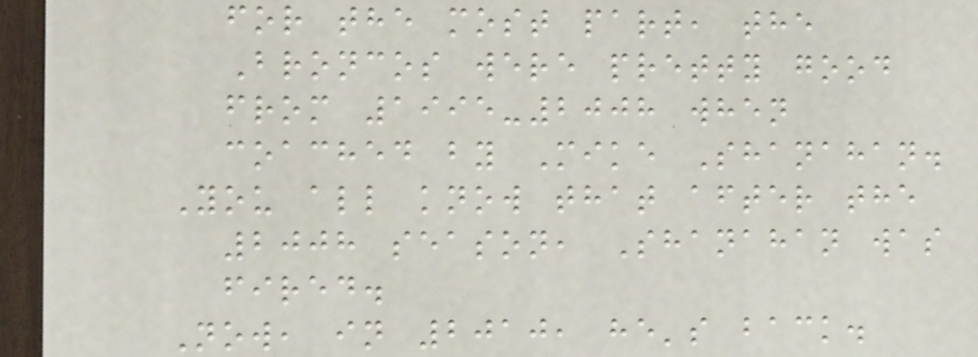for the most part, the
Broncos were pretty good
from 1995-2008 when
coached by Mike Shanahan.
You all know that after the
2008 season, Shanahan was
fired.
Now, in 2010, he's back.
